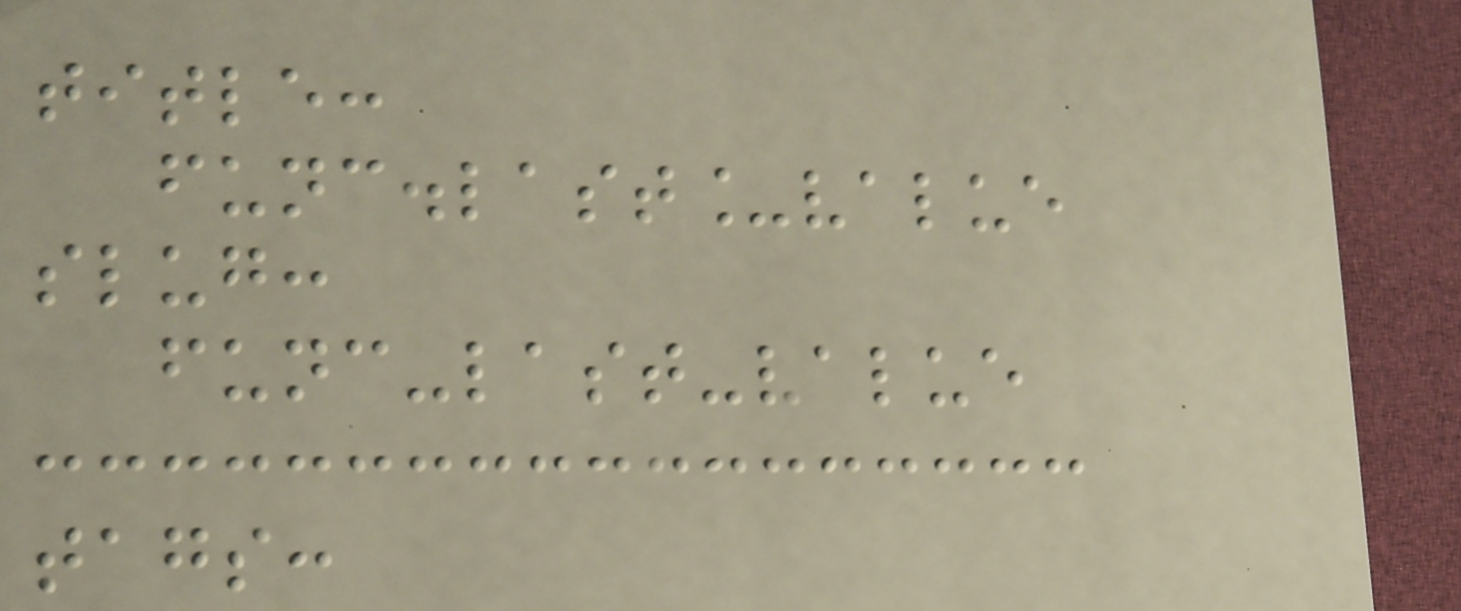title:
func.last_value
slug:
func-last-value
tags:
